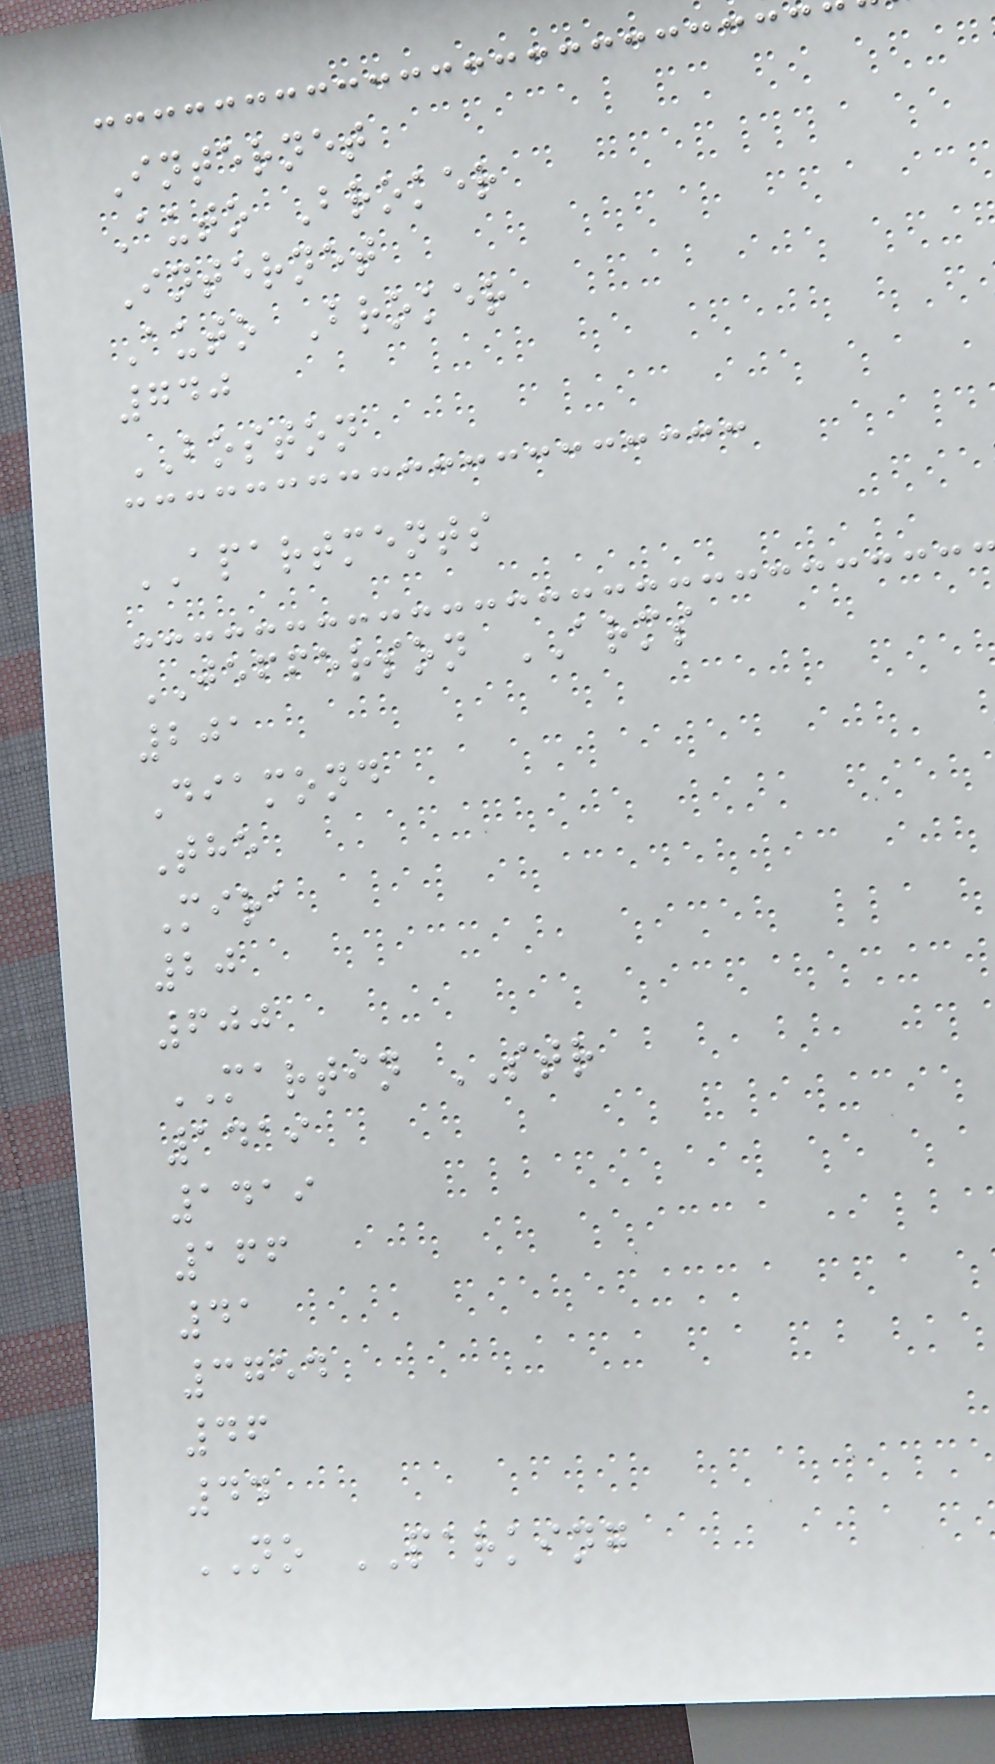Internet
Auto Broker
Internet
Auto Broker
740
BOSTON
APARTMENTS
JEFFERSON ARMS
201
Diamond
The
Mira
20
600
MARTIN STR
1419
1419
166
41
3754
46
44
NO PARKING
